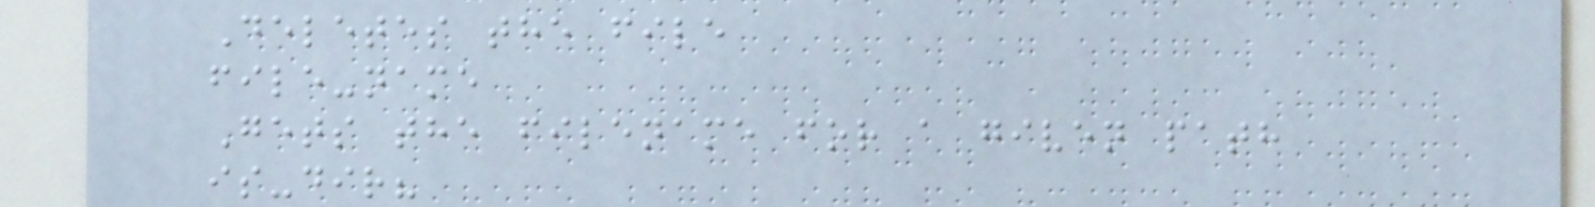Deletes the file
file-name
Gets the filename for a given path
is-dir?
